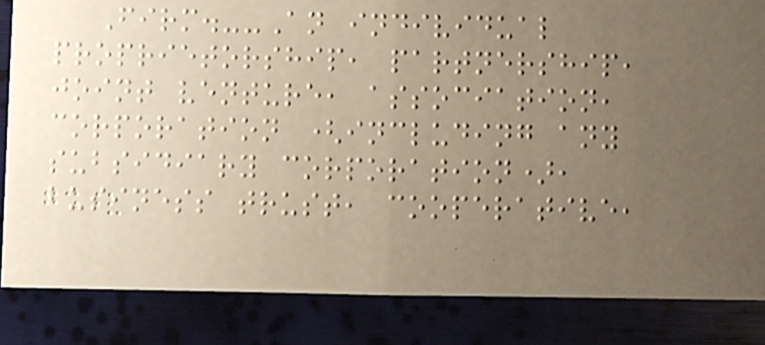Firm.--An individual
proprietorship, partnership,
joint venture, association,
corporation (including any
subsidiary corporation),
business trust, cooperative,
